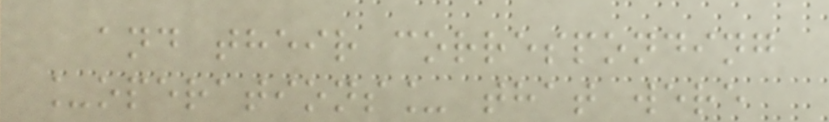and their corresponding
_operations_ that were
